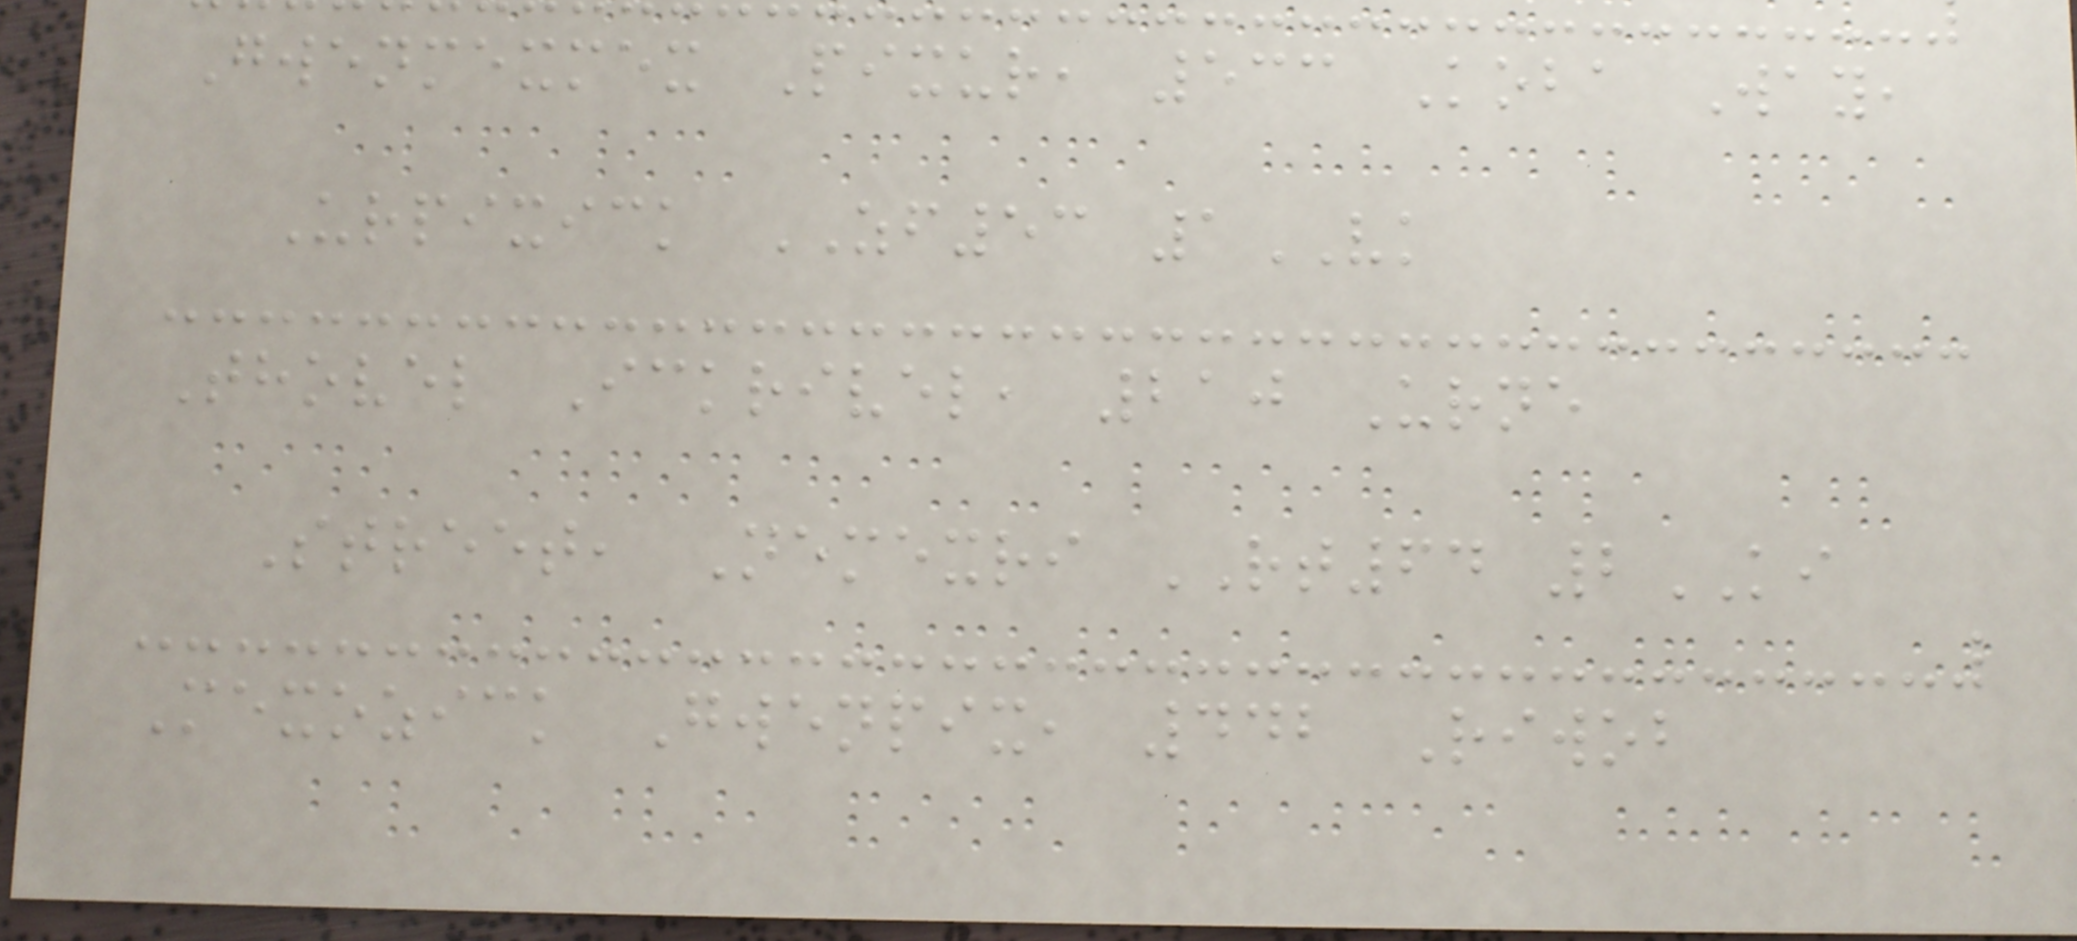Gwenmexmex Pixur, 533 Koba Way,
Urpixick ZF53 1VK
Thovel Ickrivel, 210 Urne
Street, Nemexri RT64 2KI
Mexozick Gwenpix, 442 Riwob
